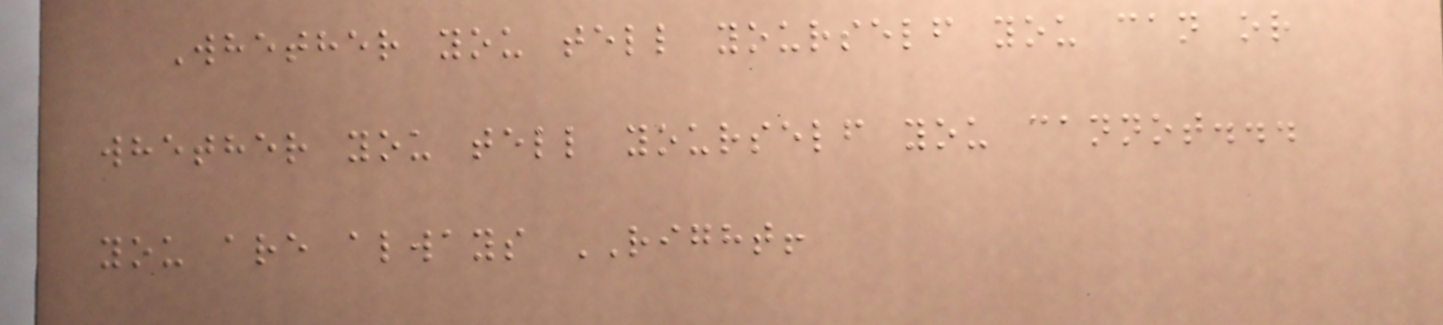Whether you tell yourself you can or
whether you tell yourself you cannot...
you are always RIGHT!
